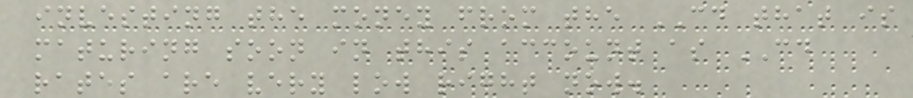investing the money from the CD that is
maturing soon in this account as CD
rates are very low right now.
